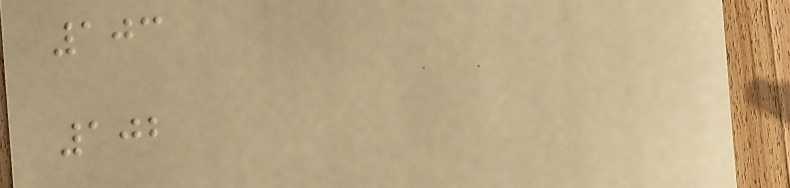103
102
